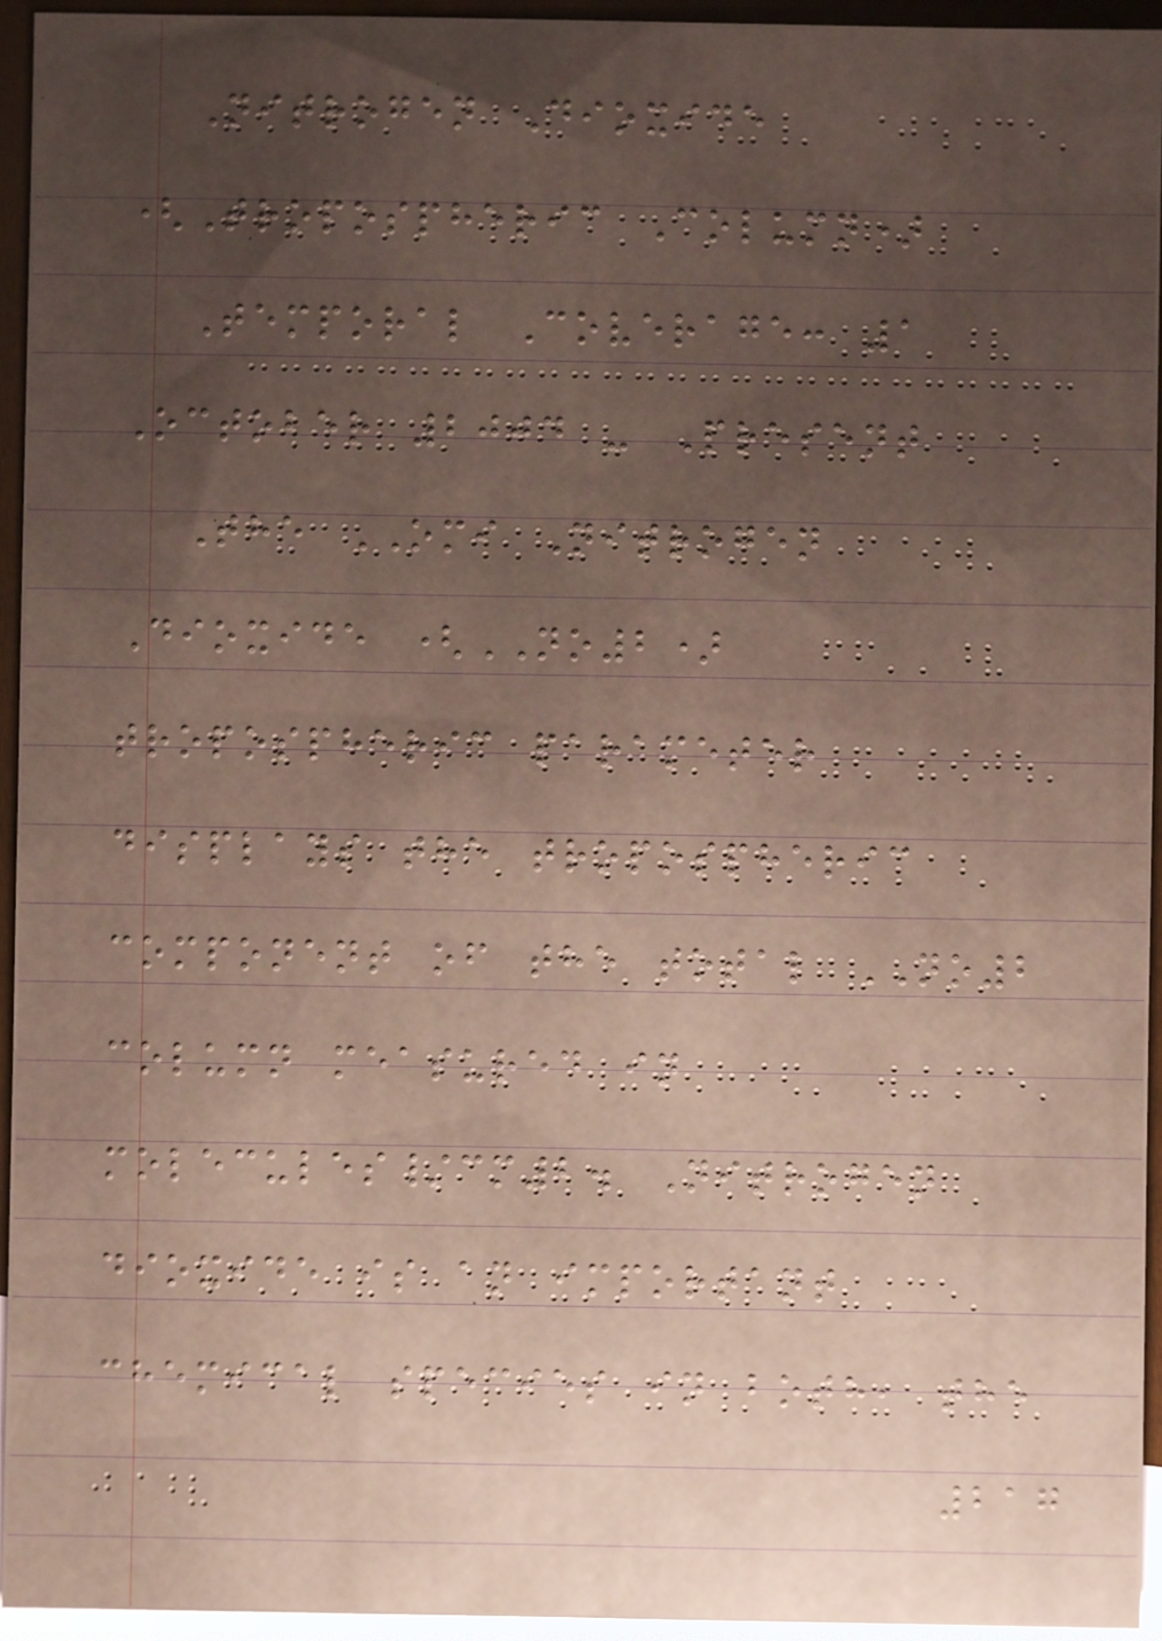Nitrogen Dioxide
(Tropospheric Column)
Temporal Coverage: 1
October 2004 - Present
The OMI Nitrogen
Dioxide (NO2)
tropospheric parameter
displays the tropospheric
component of the total NO2
column measured in
molecules/cm2. Nitrogen
dioxide is an important
chemical species in both, the
217
